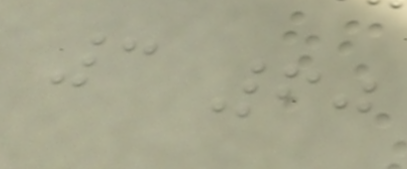3 60
